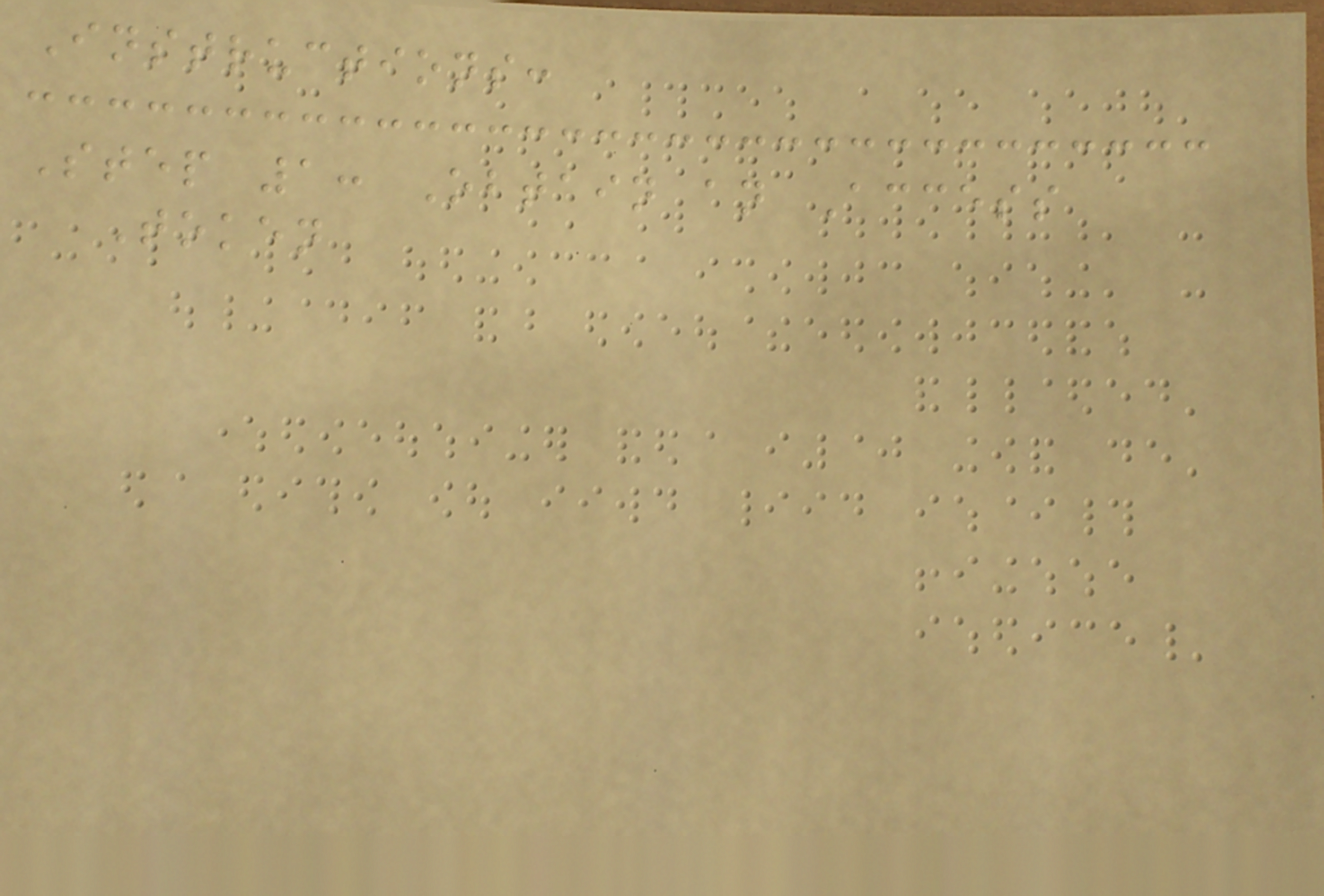Instructions:
Step 1: Obtain an Access
Token
